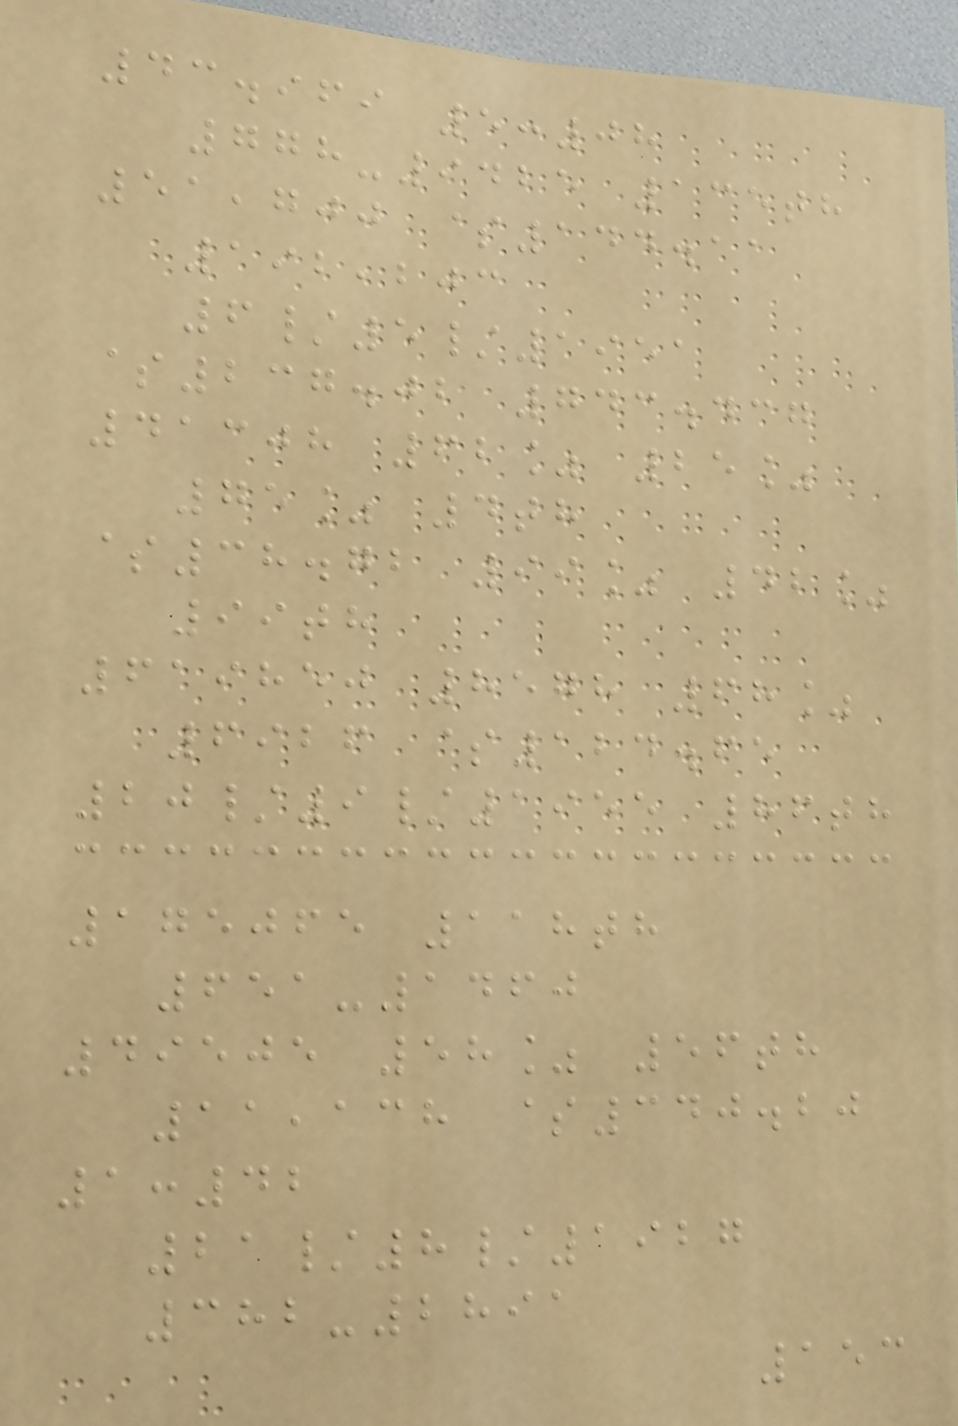43.969 5:08
778-9425 135th
51,700 $144.11
192,203
6/5/1951
$237.02 743.437
41308 62% 25%
75% 4th
$38.72 99% 42%
99th
619850 8578 68%
6926 $124.65
20/9/1955 86th
175065 118th
651-1460
49505 58% 56th
11,138 $340.20
1:42
21/8/1927
382-2891
153
